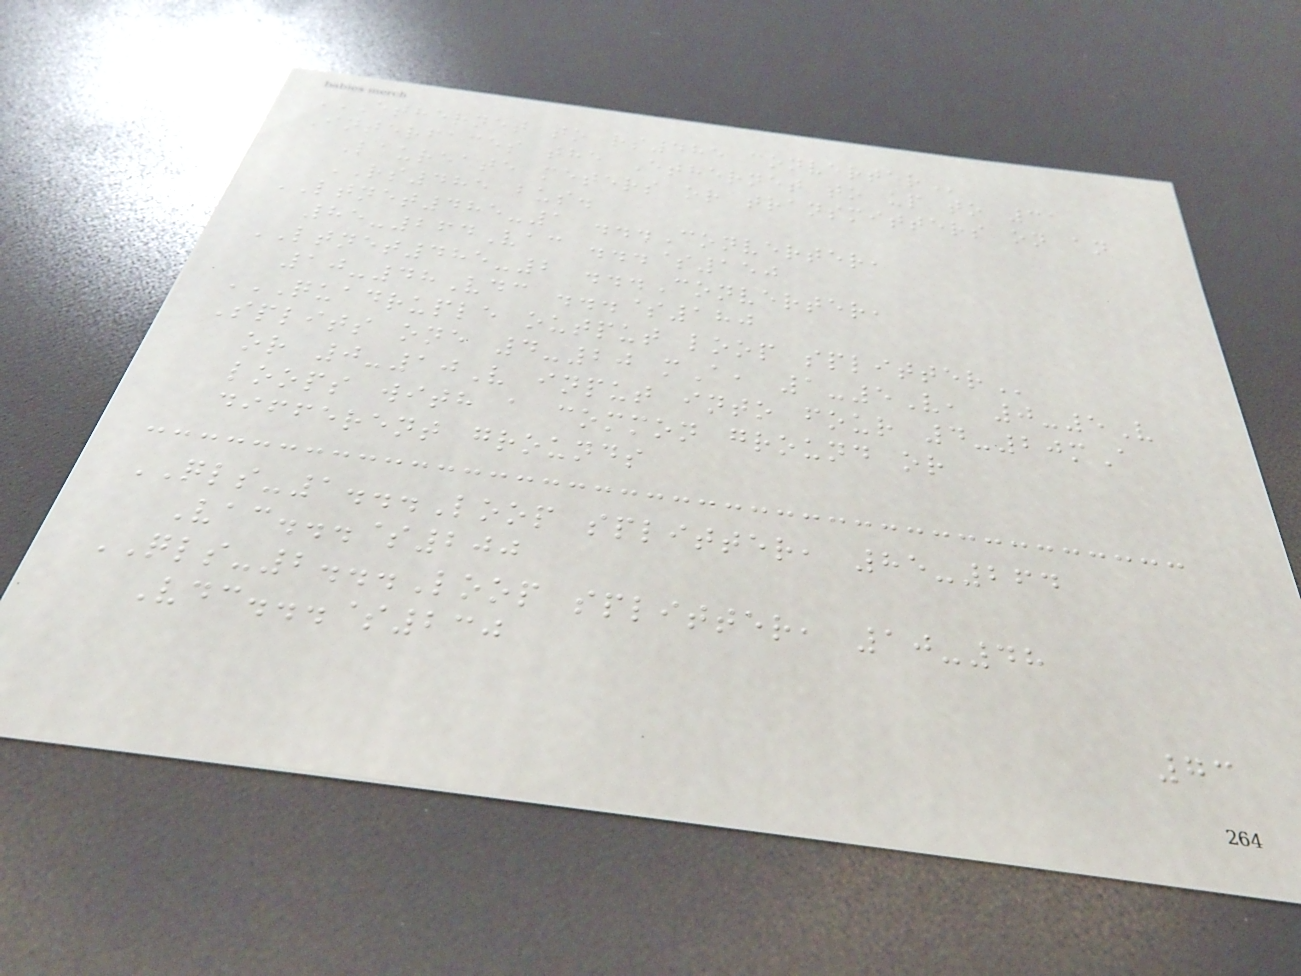ETHERNET TO RS485 CONVERTER
Interfaces the Ethernet to up to 31
Laureate meters or transmitters on an
RS485 bus.
LTNET485-1 ...Converter,
85-264Vac ...$150
LTNET485-2 ...Converter,
10-48Vdc ...$180
QUADRUPLE OUTPUT LOOP SPLITTER
Splits one 4-20 mA, 1-5V, 0-5V
or 0-10V input into four 4-20mA
loops with a common ground or
different grounds
QLS-1...Loop splitter, 85-264
Vac...$200
QLS-2...Loop splitter, 10-48
Vdc...$230
73
